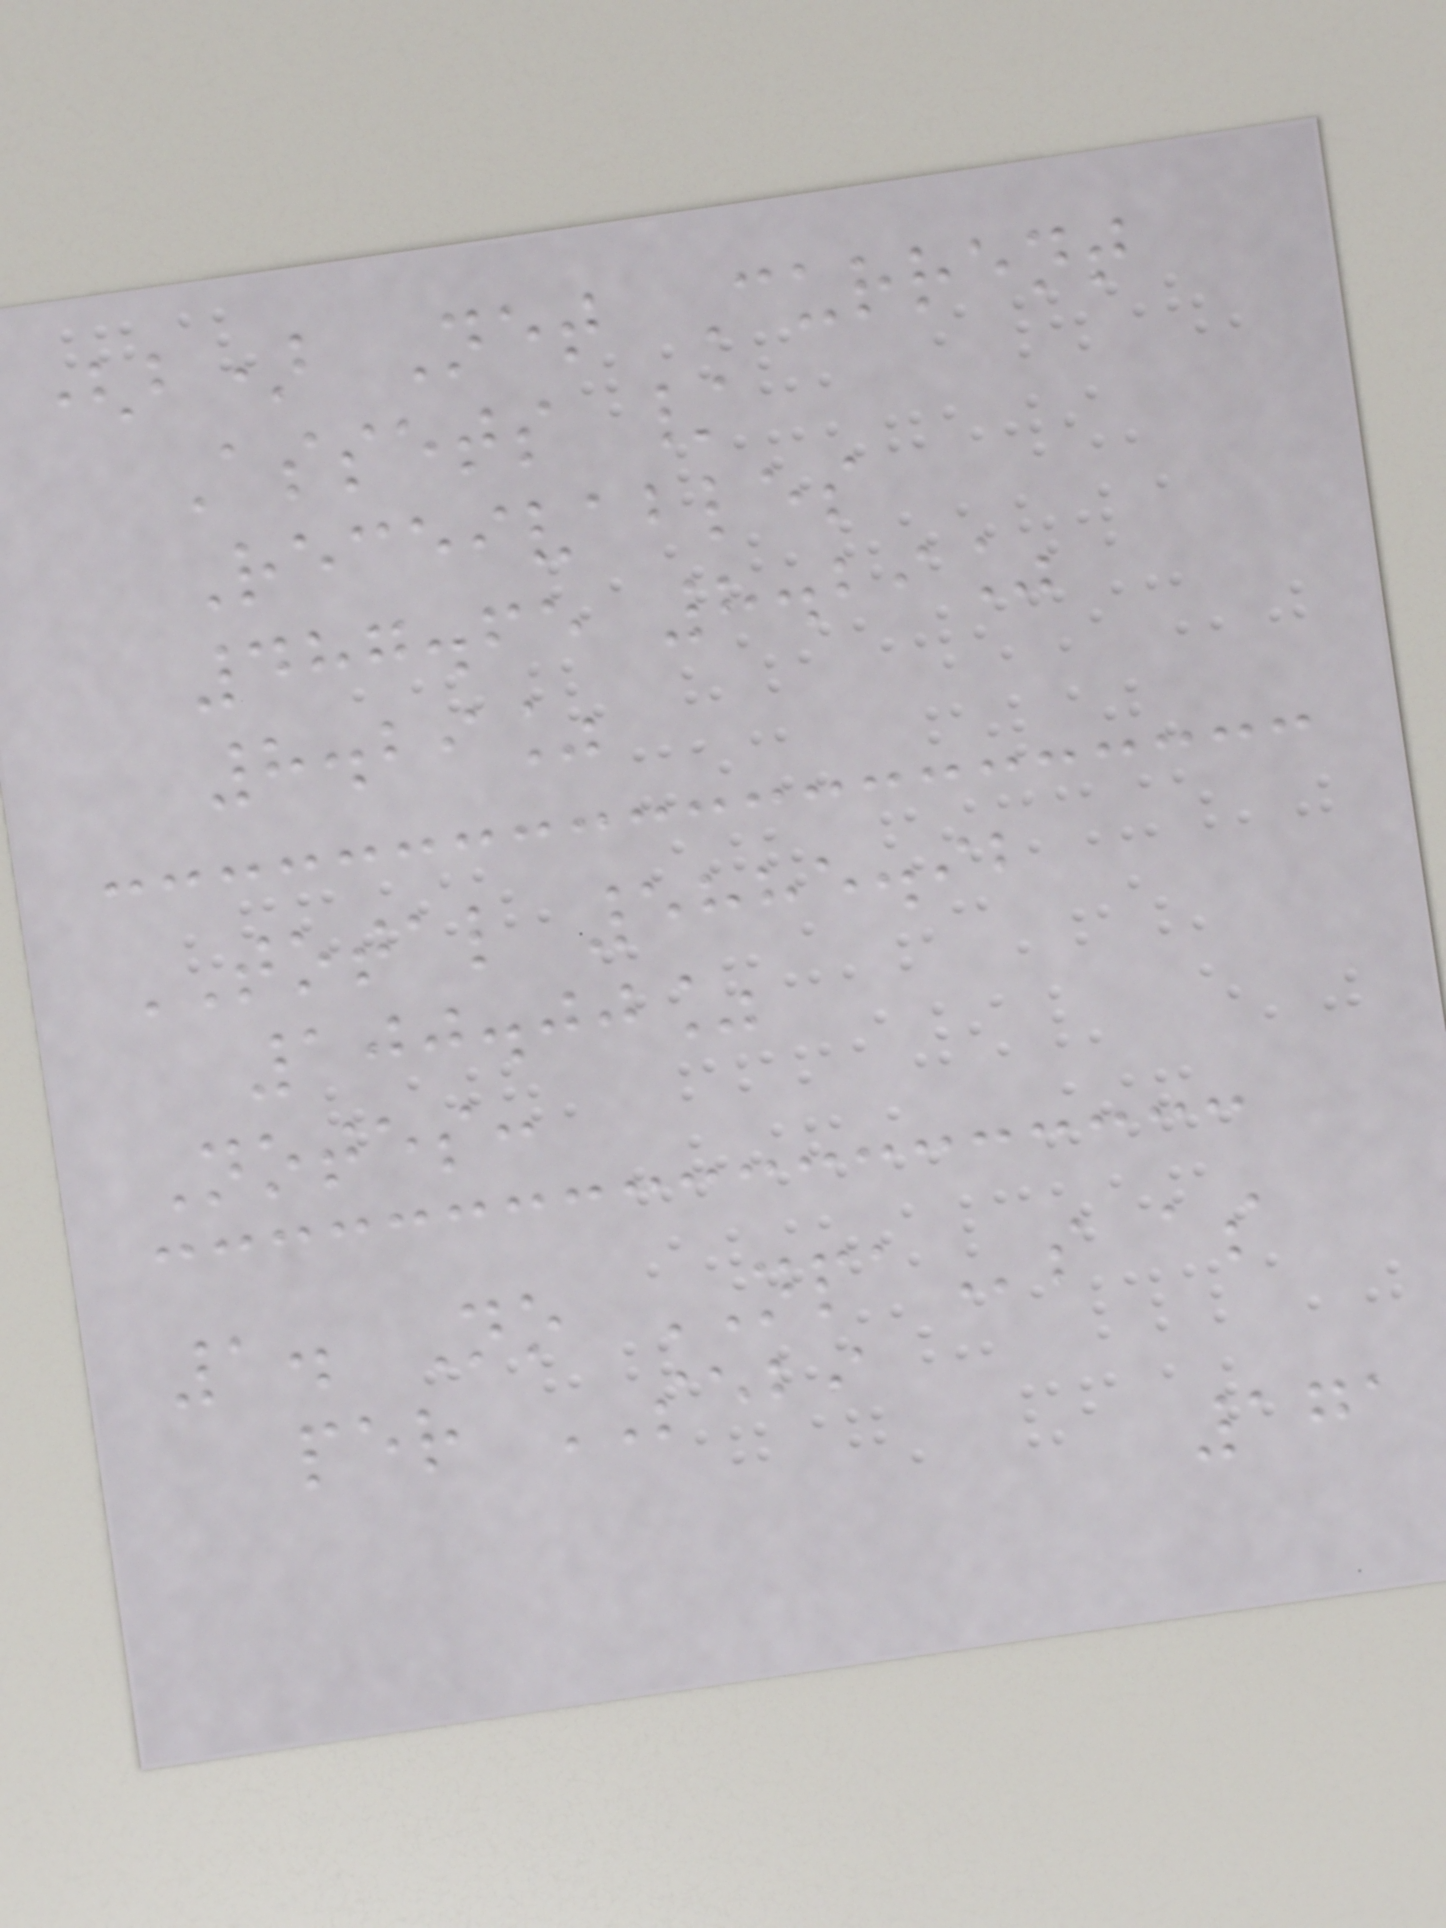(b) Net Current
Assets /
Receivables
487.65 8.29%
8.29%
TOTAL 5885.92
100.00%
Notes:
1. No NPAs as
per SEBI
171
